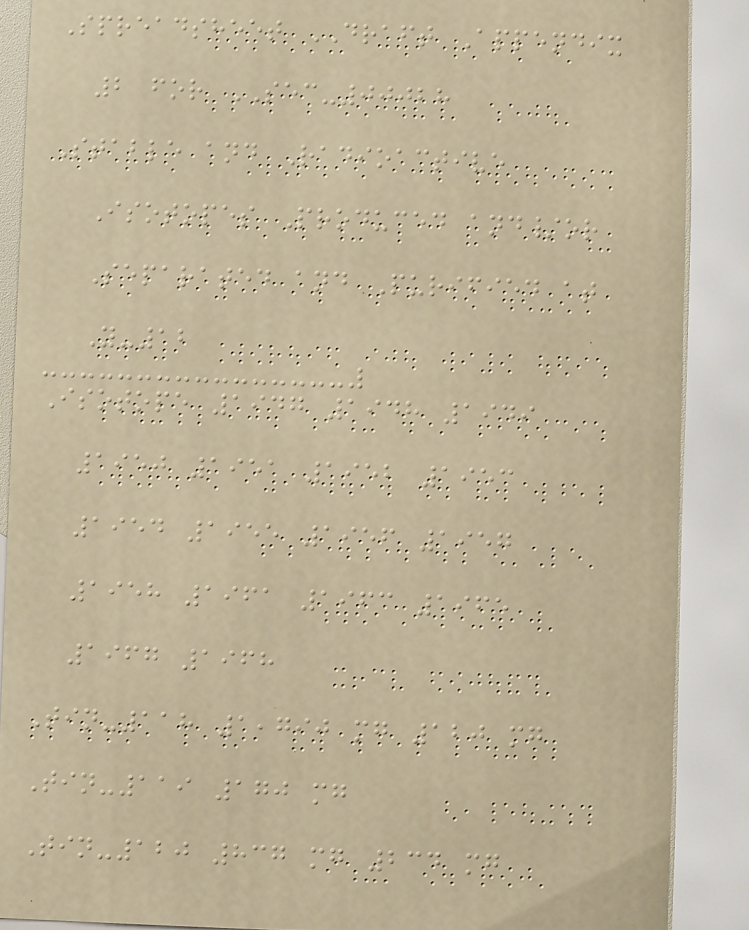Spreadsheet DRAFT Appendix
2 for SEC-00028
Stable and Radioactive
Isotopes Produced and/or
Separated and Purified at
Y-12
Isotope 1947 1948 1949
1950 1951 1952 1953
1954 1955 1956 1957
1958 1961 1963 1965
1967 1968
Tin-118 1,790 mg 120 mg
Tin-119 170 mg
Tin-120 837 mg 234 mg
